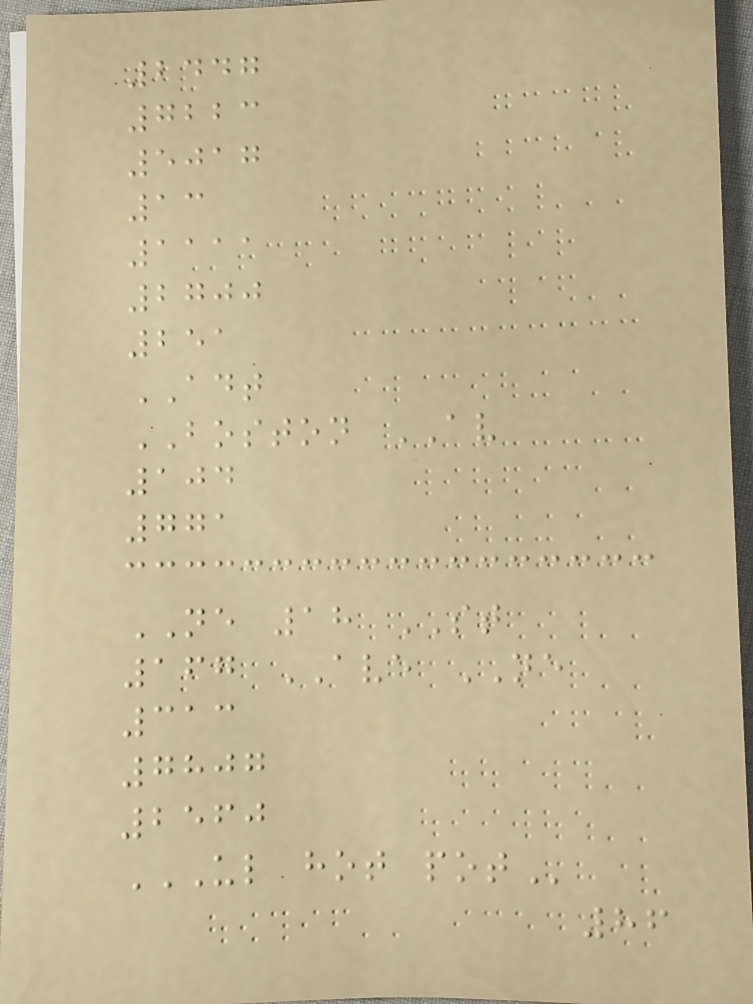2447
7223
5017
13
1111
2700
251
ADT
BOSTON AV
104
771
NE 18 ST
167 AVE NE
313
7807
2560
UL HOT POT
86
